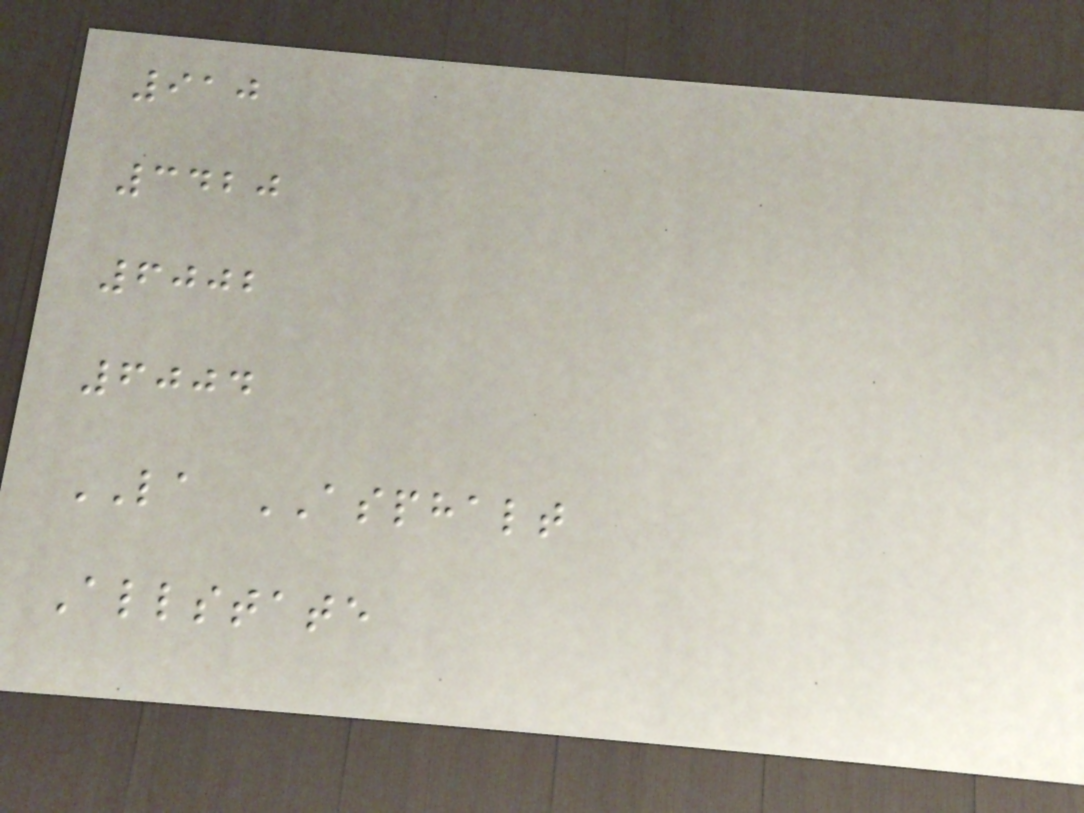910
3420
6002
6004
LA ASPHALT
Allstate
